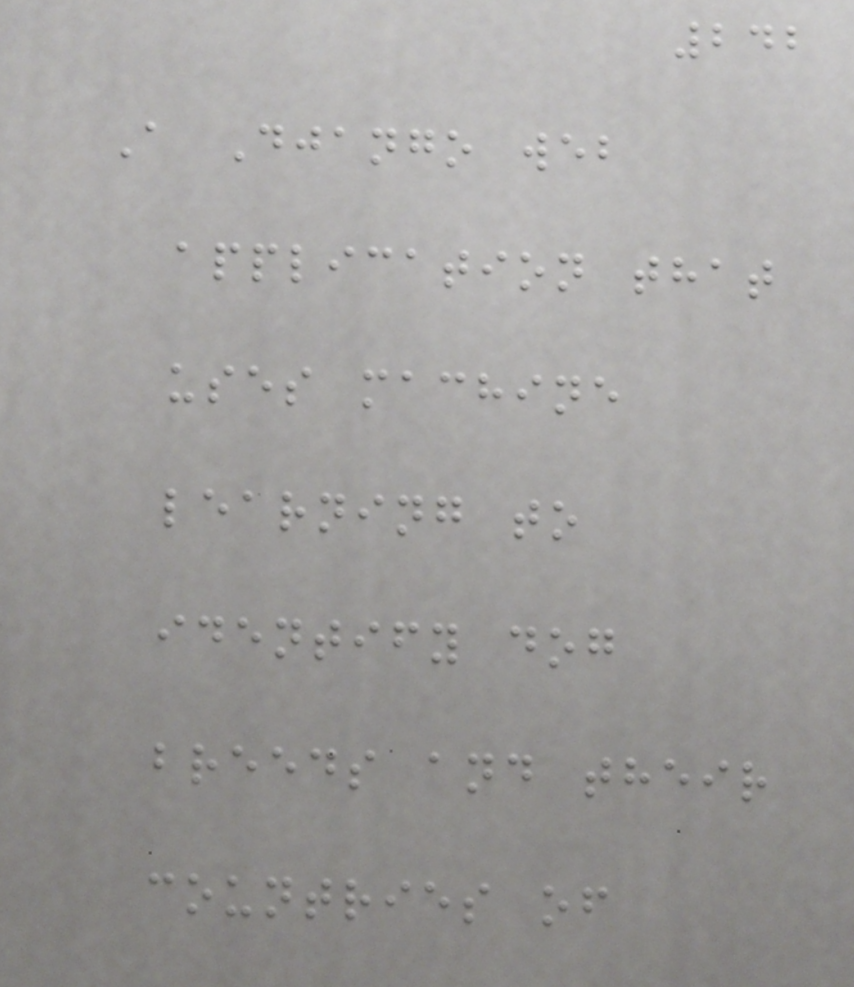242
A Django web
application that
uses machine
learning to
identify dog
breeds and their
countries of
